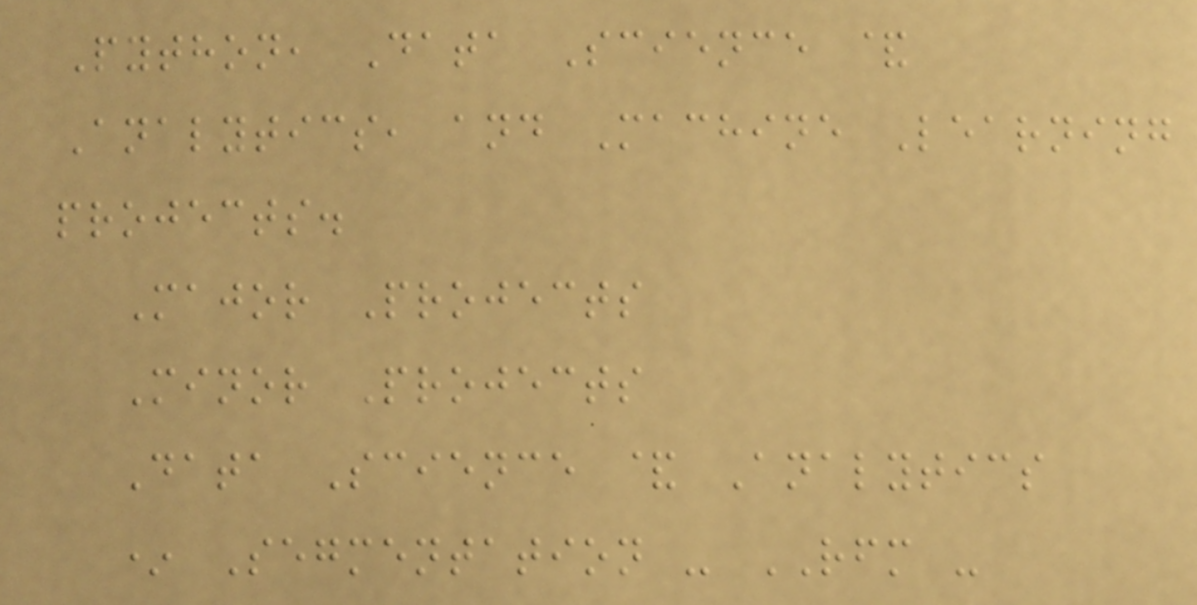Python, Data Science &
Analytics, and Machine Learning
projects.
Major Projects
Minor Projects
Data Science & Analytics
* Segmentation - RFM -
